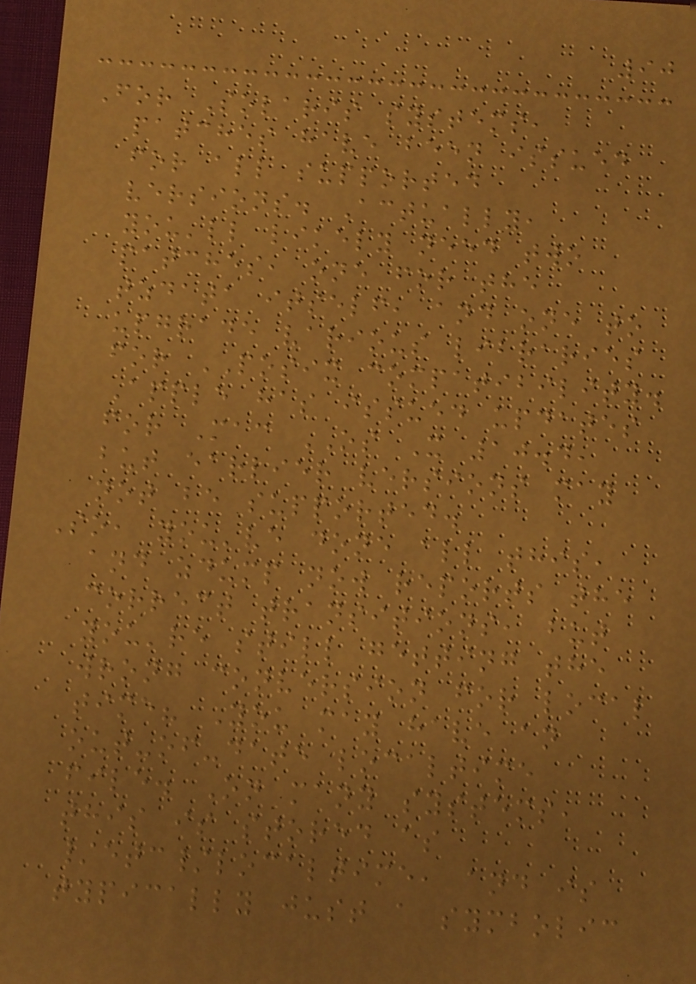90
For Solaris systems,
patches have been issued
for all supported
versions. Actually,
you'll likely need two
patches, one for the
tzdata itself, and one to
upgrade various libraries
for POSIX compatibility.
Apple has issued updates
for Mac OS X 10.4,
but earlier versions may
not be supported.
So, you've done all this,
and zdump now reports the
correct transitions, but
you're still getting the
wrong conversion for local
time? You may have an
out-of-date localtime
file. On many systems,
this is stored as
/etc/localtime, and is
typically just a symbolic
